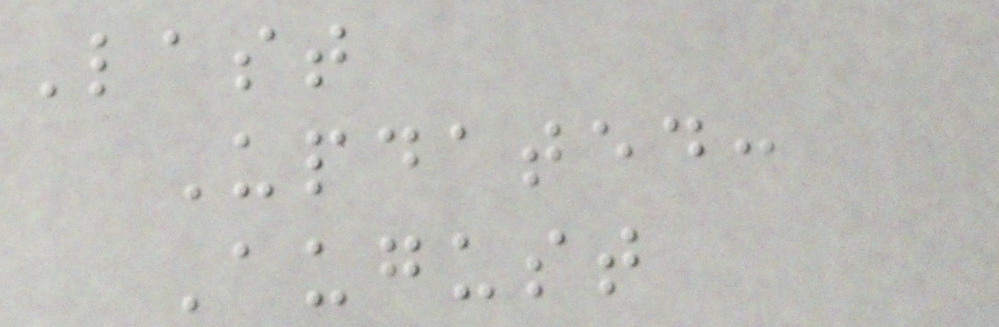Last
Updated:
August
